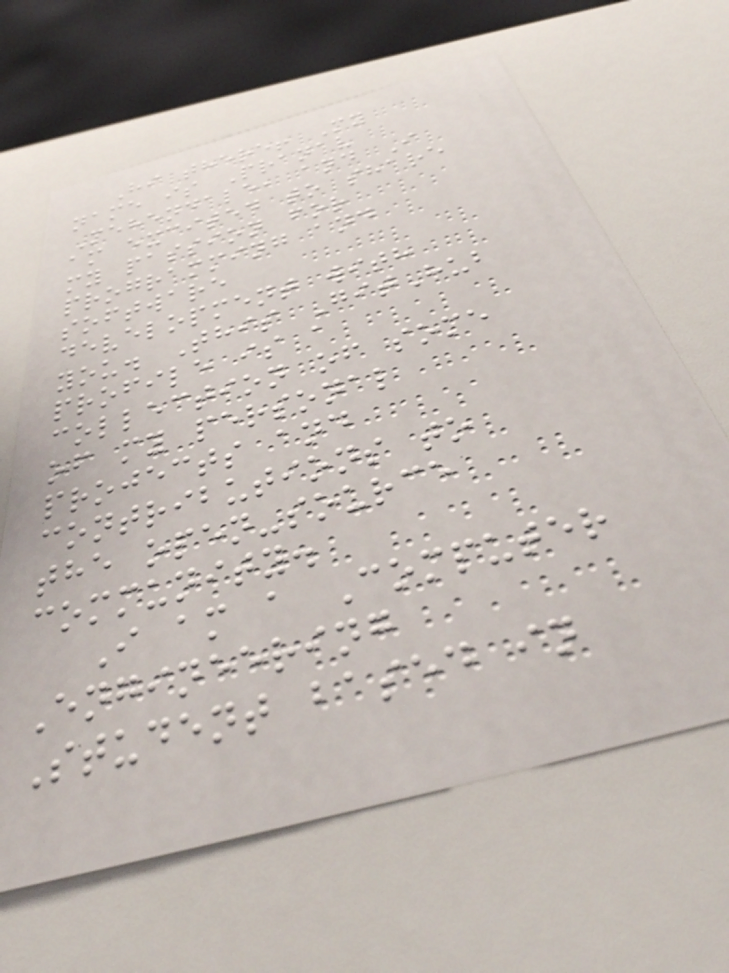Hi there! My
name is Pranav
Mehendale, and I
am excited to share
my passion for
programming and
software
development with
you. This GitHub
profile is a
collection of some
of my personal
projects and
contributions to
the open-source
community.
I am a Computer
Engineering
Student based in
